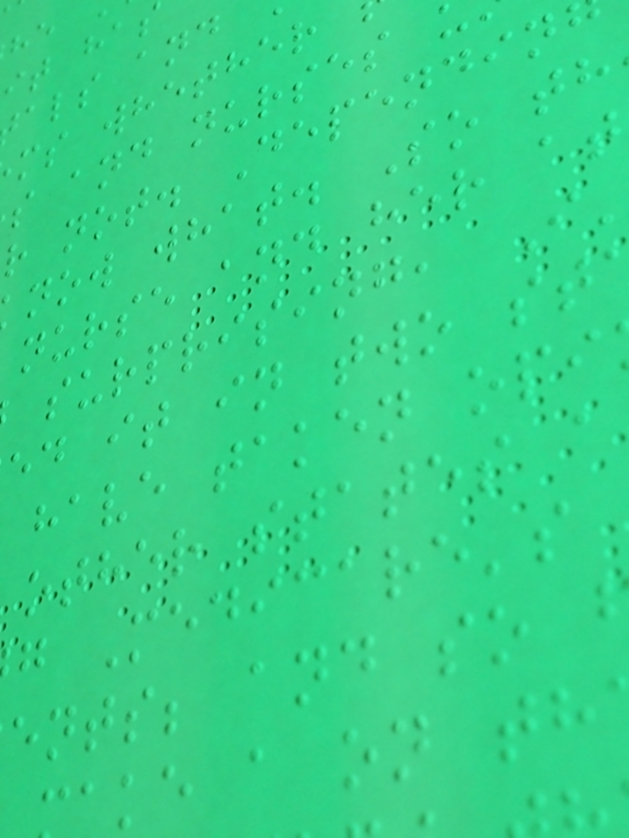als and
ms whether
s and nurses
r not. Dependin
now what. So th
nurse and her at
surprising, I
ed it in two st
have taken opi
other states a
g Medicare's
ents; and so
ake a on th
